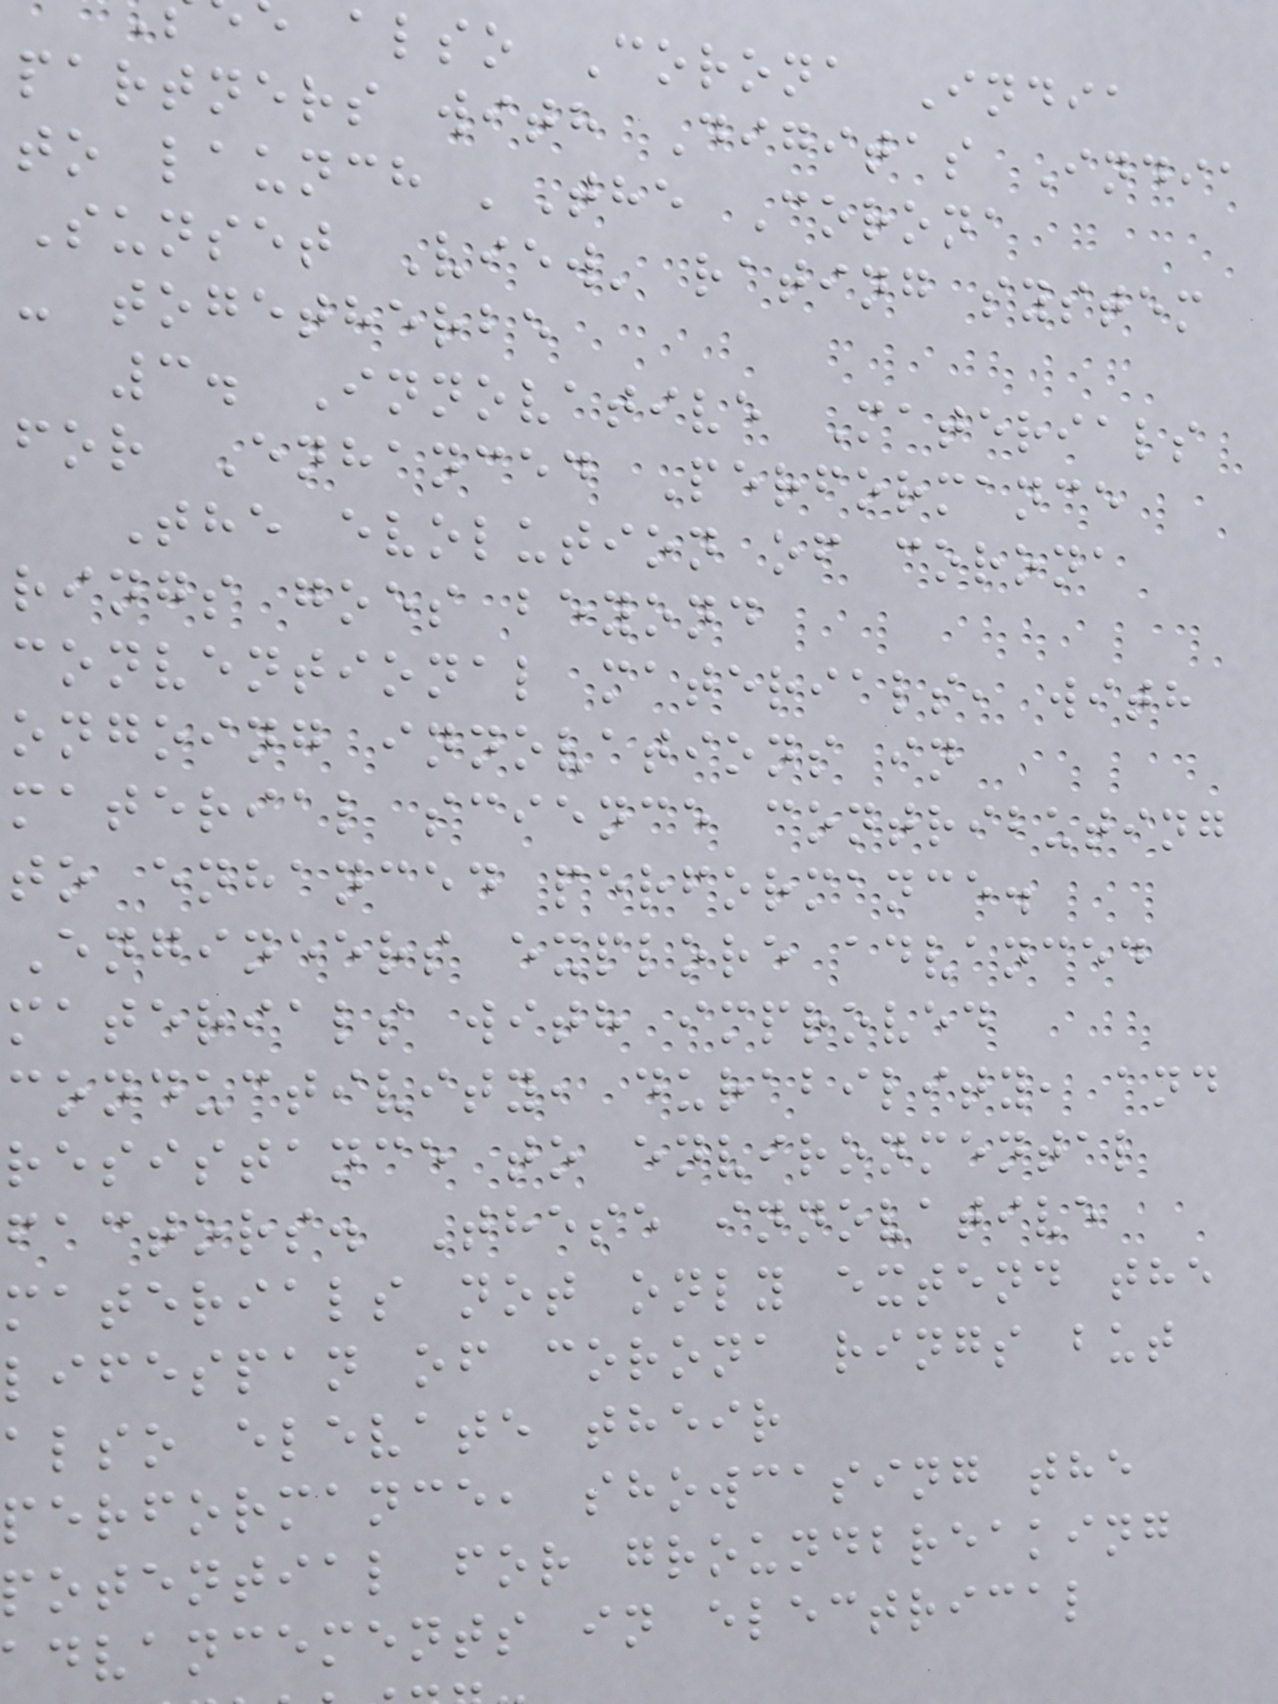also Corona India
partners with Digitas India
to launch 'The Corona
Sunset View' rating system
- togetherbe
3. Innovative Materials
for Enhanced Performance
The evolution of corona
rings goes beyond
conventional materials, with
ongoing innovations in
material science contributing
to enhanced performance.
Engineers explore advanced
materials with improved
conductivity, durability, and
resistance to environmental
factors. These innovative
materials not only extend the
lifespan of corona rings but
also elevate their
performance, showcasing the
potential for groundbreaking
advancements in electrical
